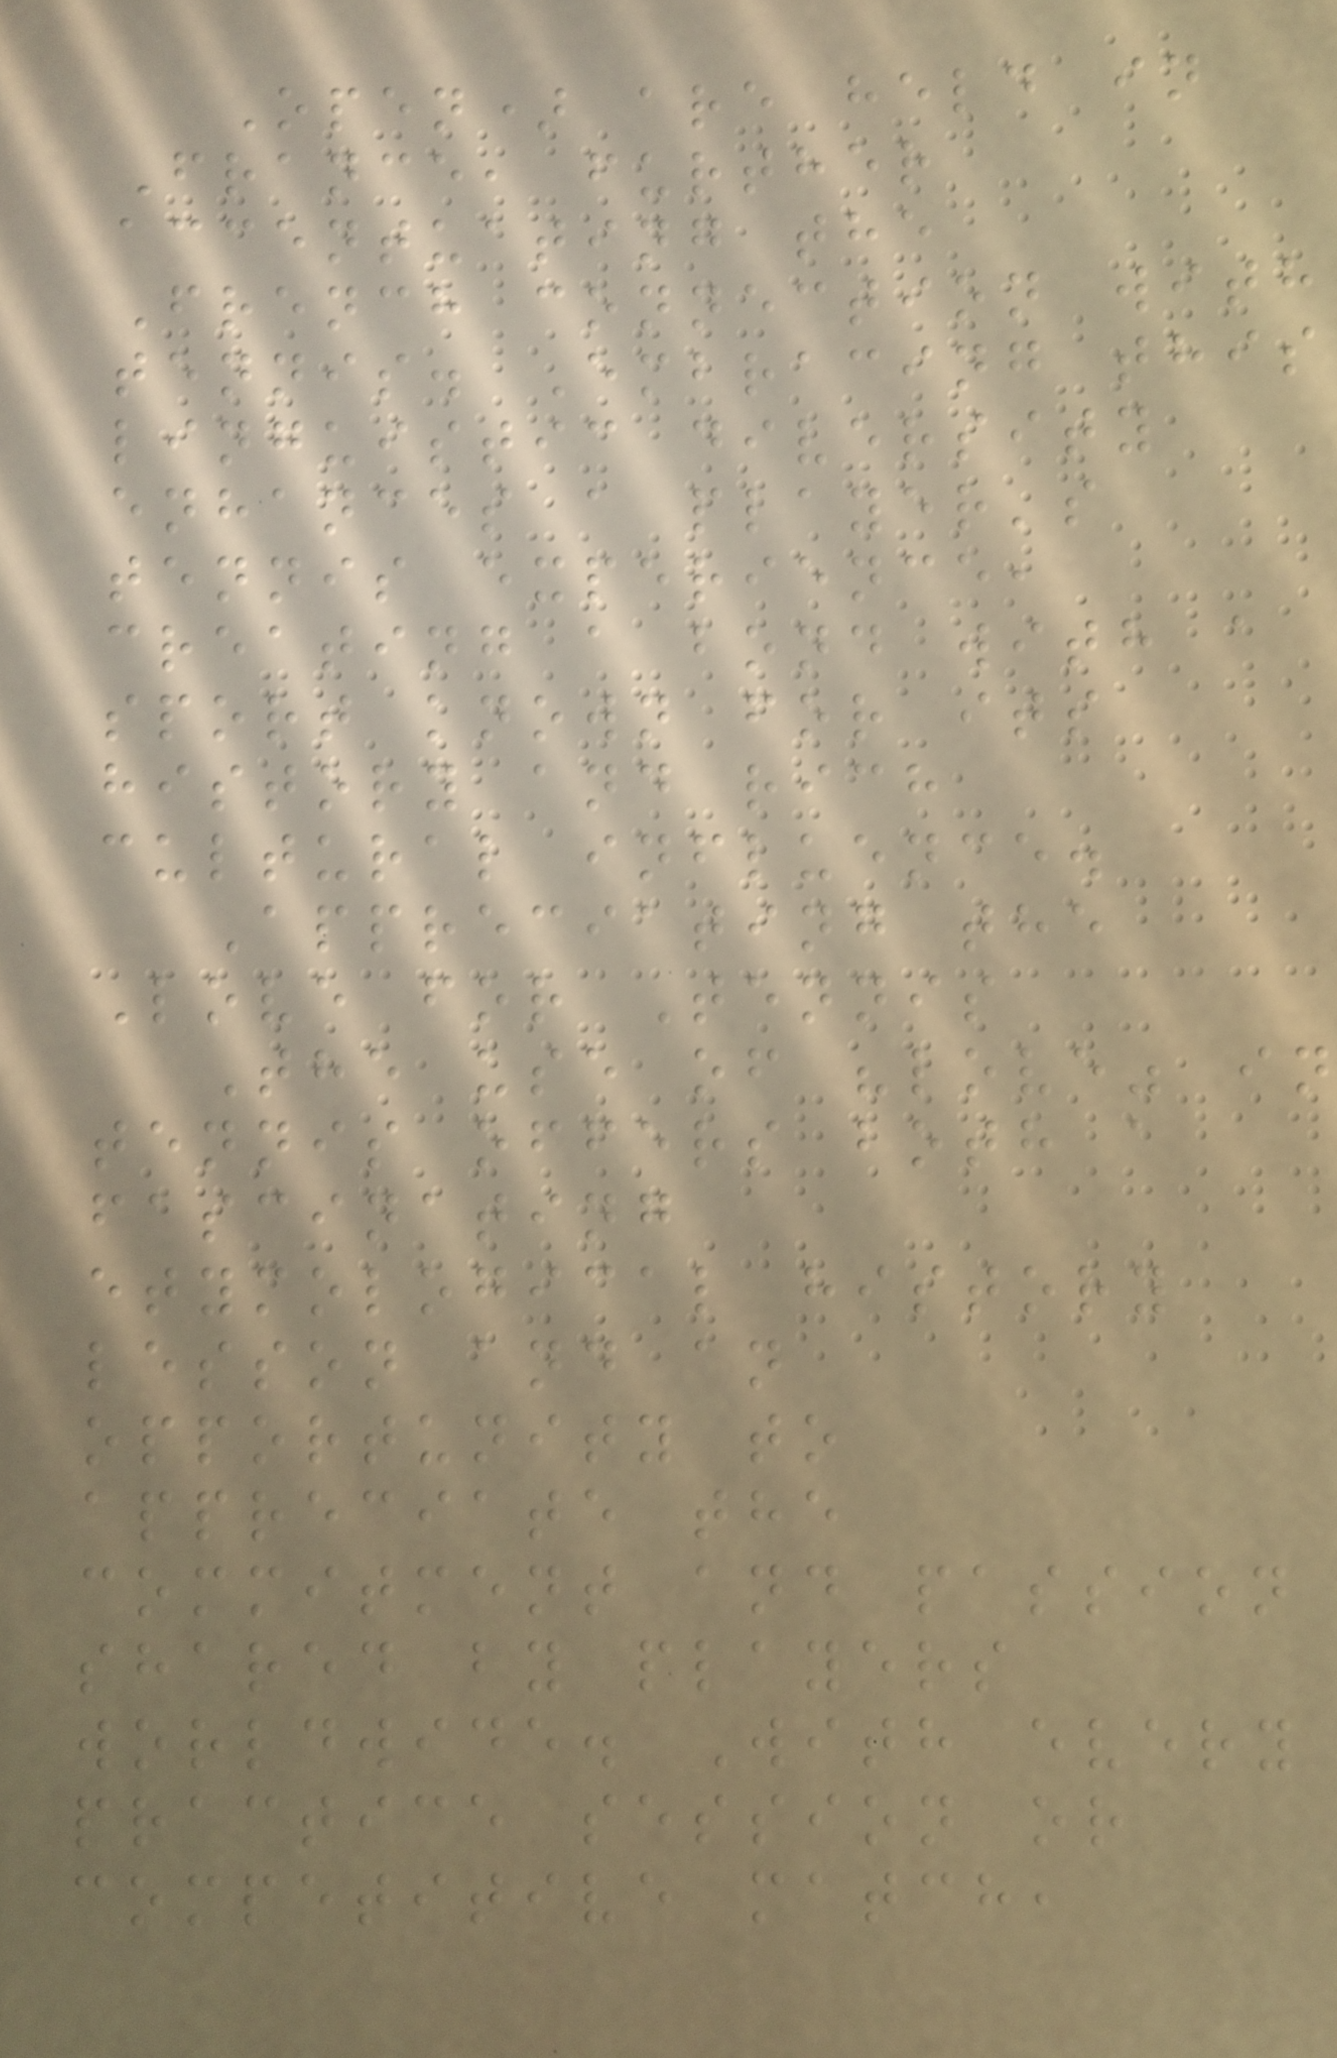Open) are held in
France, further
accentuating the
French connection with
tennis. Embracing this
linguistic diversity
enhances a player's
tennis experience,
creating a bond with a
sport known for its
history and rich
cultural influence.
Appreciating the
Love for Tennis
The use of "love" in
tennis offers both a
fascinating
etymological history
lesson and an
opportunity to
appreciate the
commitment and passion
shared by players
worldwide. With every
practice session or
competitive match,
